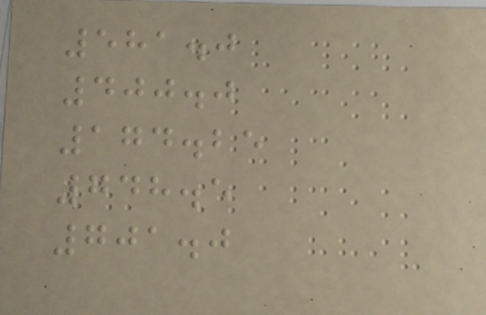581.0
400.0
174.25
748.5
701.0
